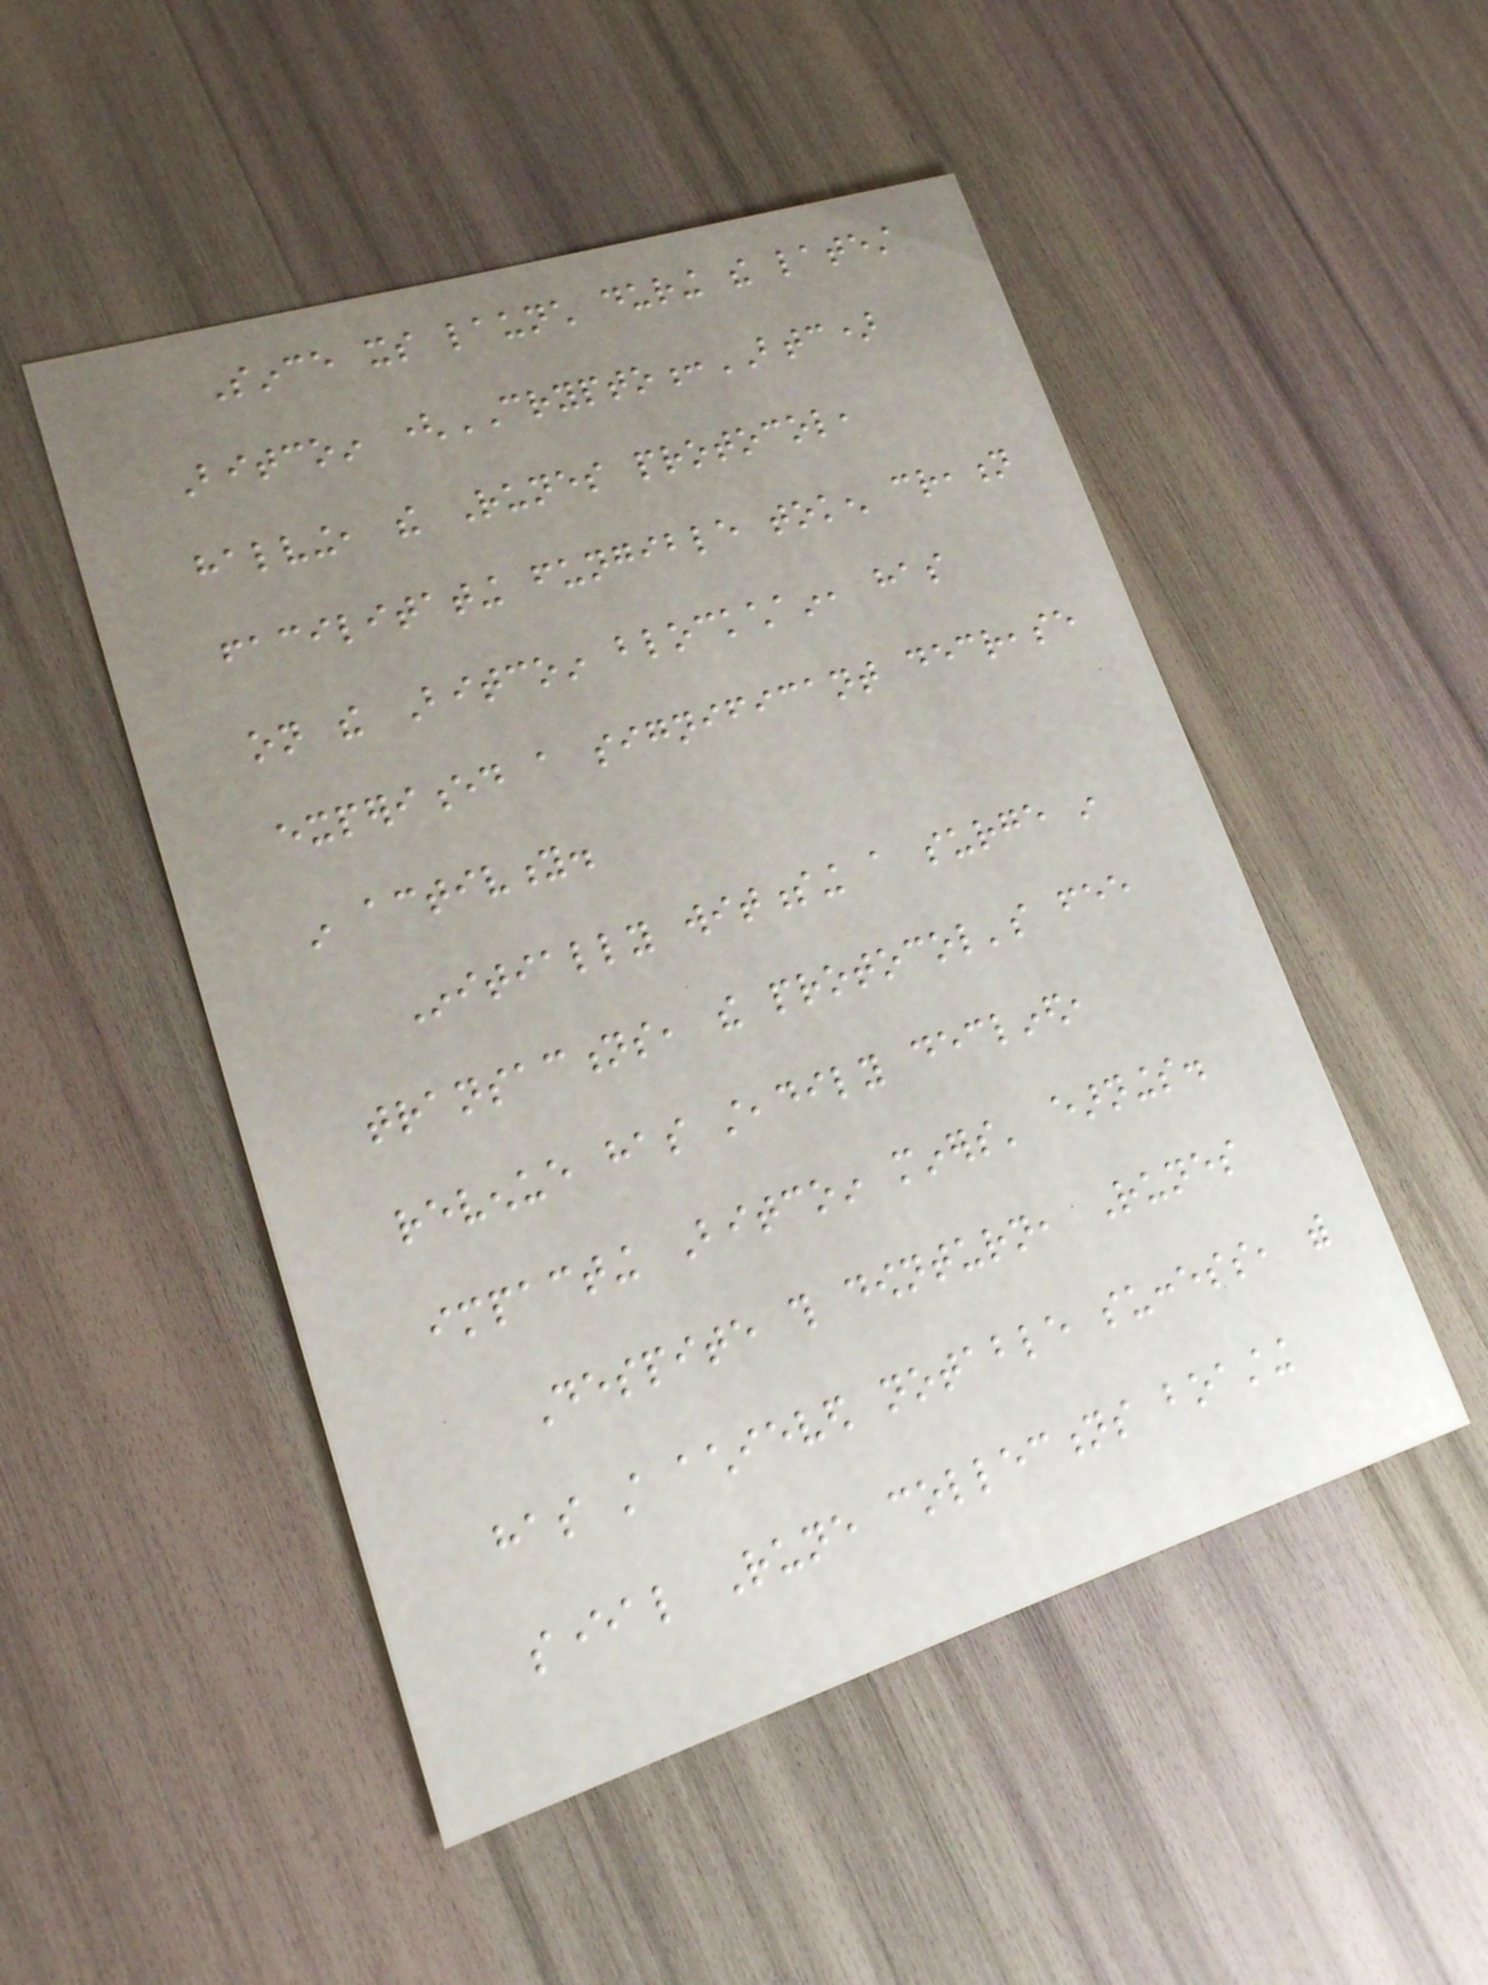Since its launch during the latest
Bitcoin (CRYPTO:BTC)
halving, the Runes protocol,
facilitating fungible token creation
on the Bitcoin blockchain, has
experienced a significant decrease
in activity.
Initially witnessing a surge in
transactions, the protocol's fee
revenue has steadily declined,
impacting Bitcoin miners' earnings.
Despite this downturn, Runes
has still achieved notable success, with
several Rune collections boasting
